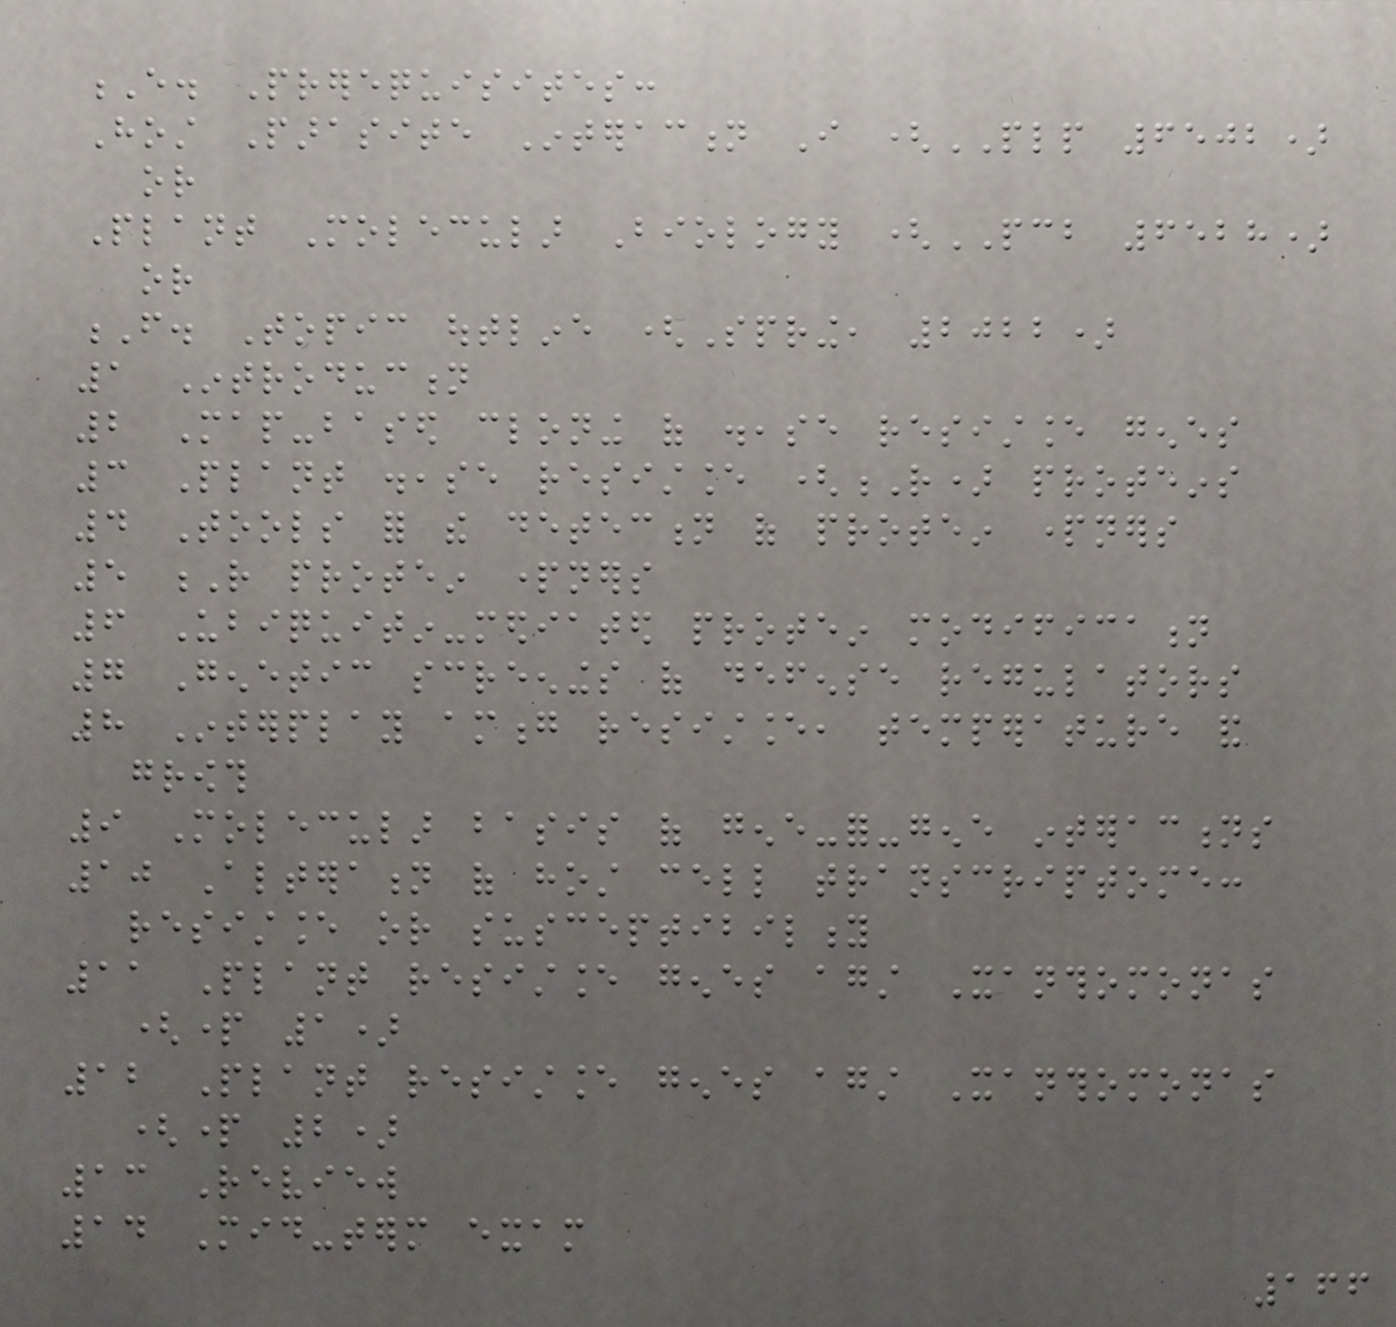E. Prerequisites:
Host Parasite Interaction I (PLP 6502)
or
Plant Molecular Biology (PCB 6528)
or
F. Topic outline (Spring, 2022)
1 Introduction
2 Map-based cloning of disease resistance genes
3 Plant disease resistance (R) proteins
4 Tools for the detection of protein partners
5 R protein partners
6 Ubiquitin-mediated protein modification
7 Genetic screenings of defense regulators
8 Interplay among resistance, temperature and
growth
9 Molecular basis of gene-for-gene interactions
10 Alteration of host cell transcriptome:
resistance or susceptibility
11 Plant resistance genes against Xanthomonas
(part 1)
12 Plant resistance genes against Xanthomonas
(part 2)
13 Review
14 Mid-term exam
166
